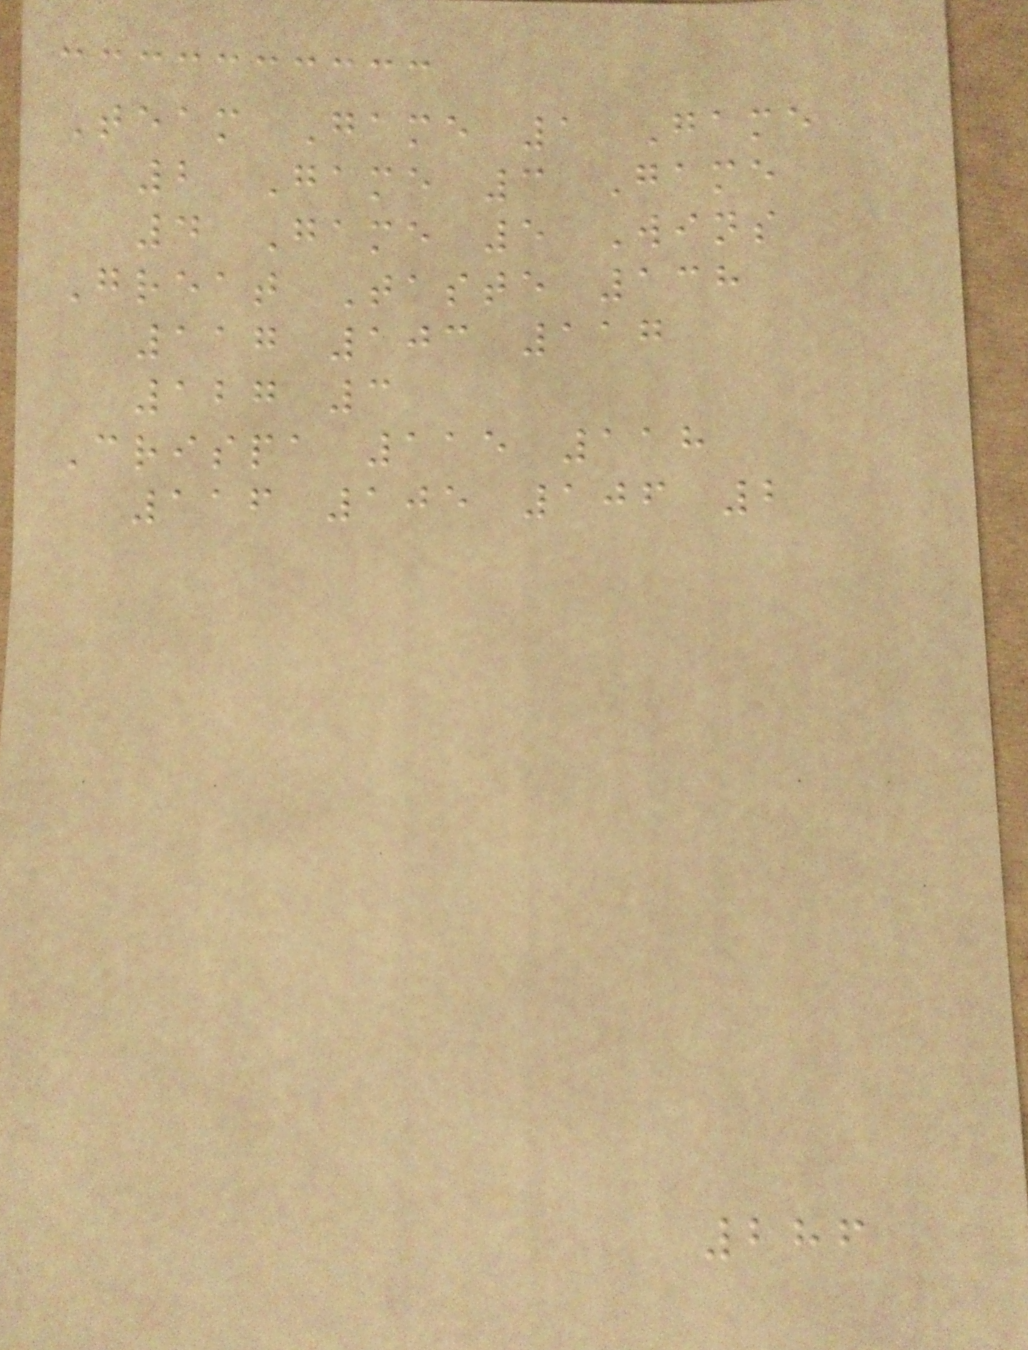Team Game 1 Game
2 Game 3 Game
4 Game 5 Wins
Great Taste 138
117 103 117
127 3
Crispa 115 118
116 105 106 2
286
